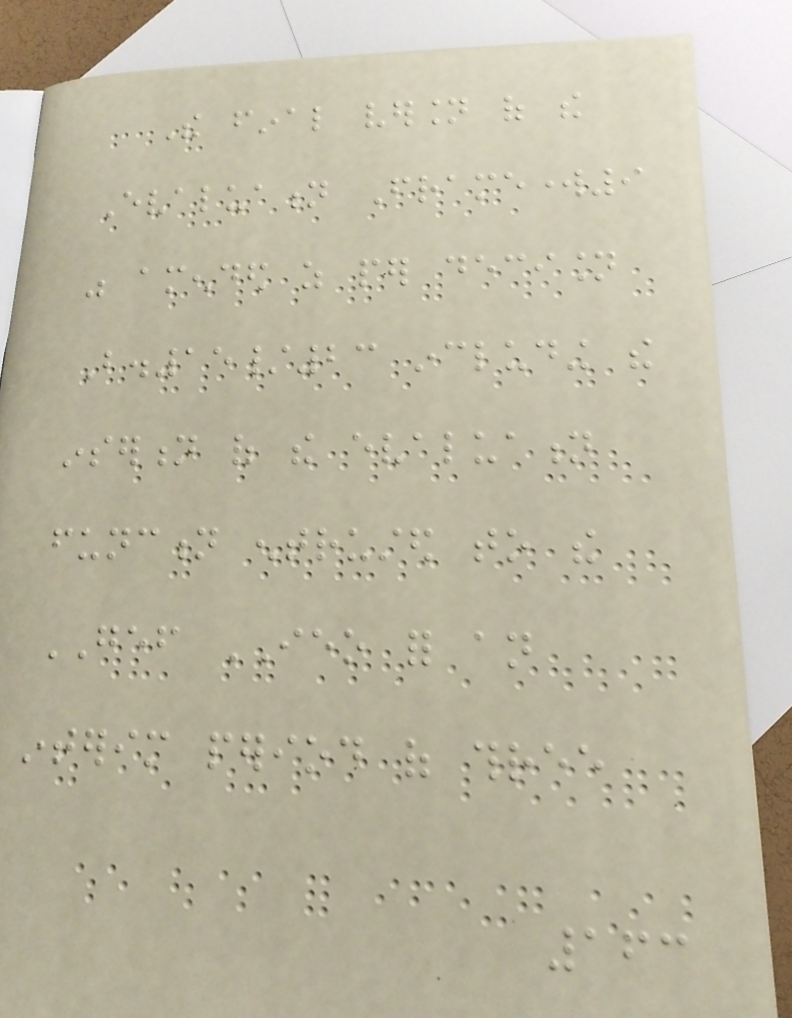The final version of the
Evaluation Framework9
was amended as per decision
B.15/23 including the
insertion of the evaluation
function entrusted to the
GEF IEO for an
interim period of three
163
